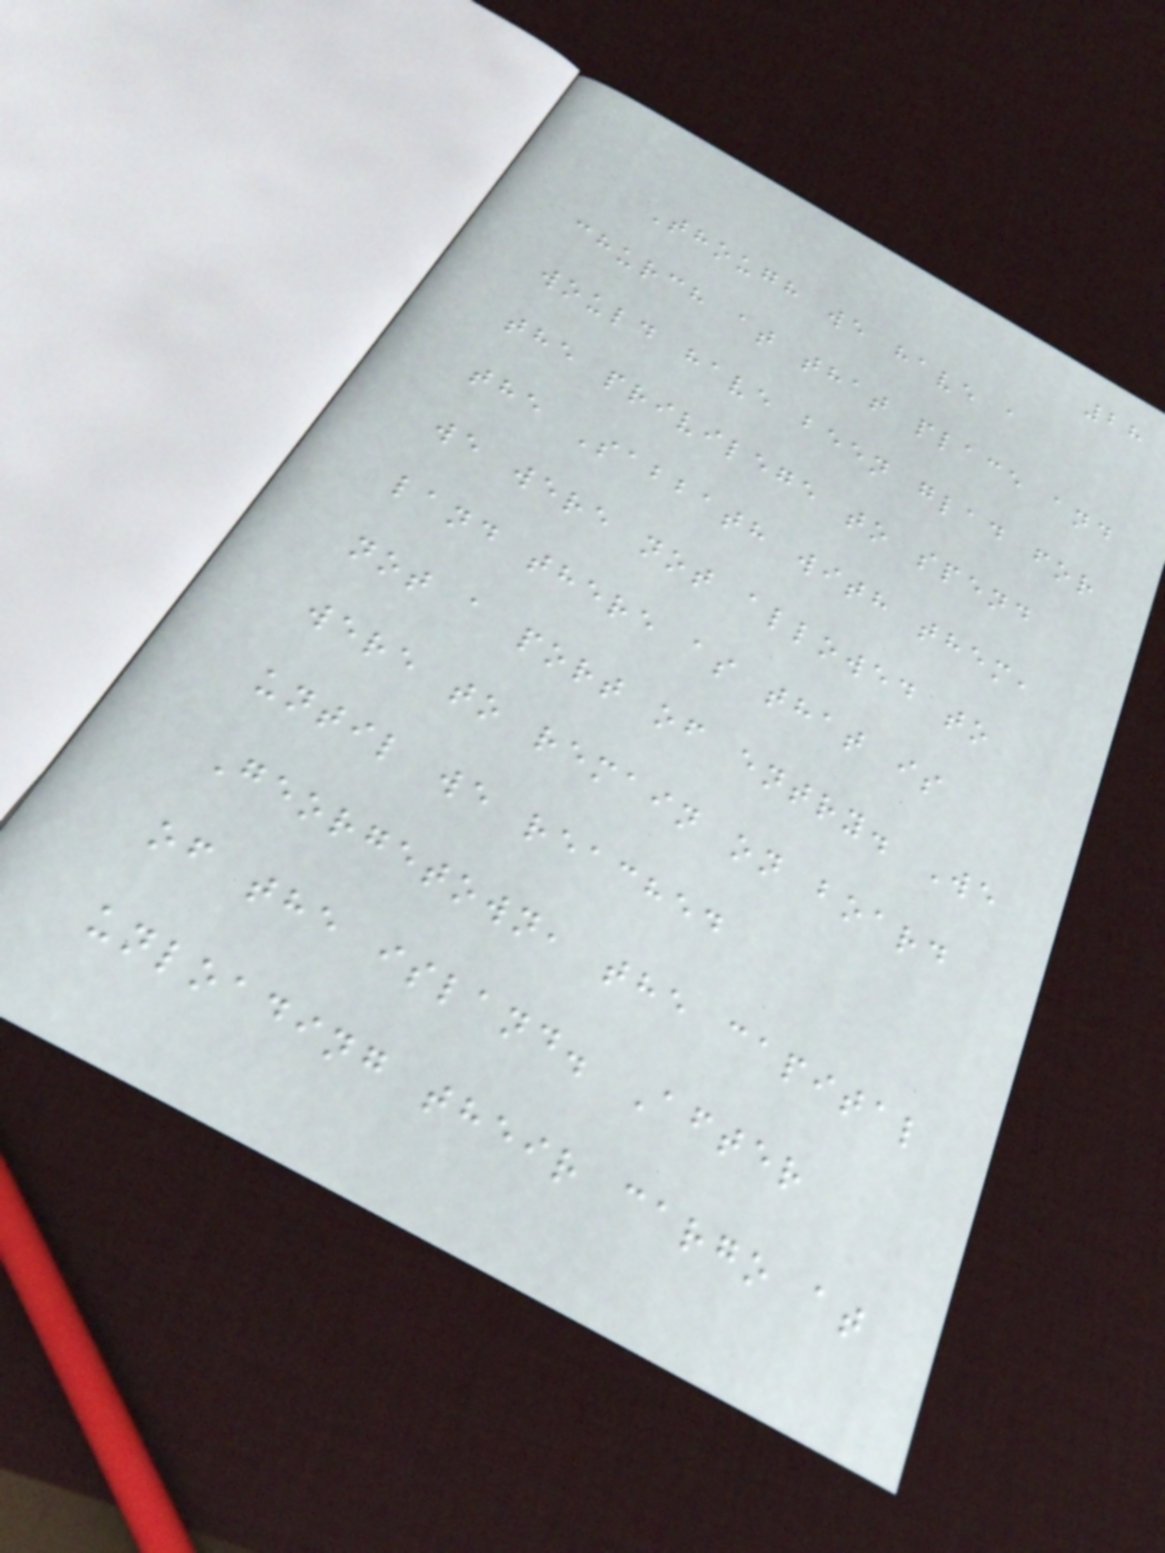28
Though we have a
church at that place and
would have been glad for
the privilege to spend
the Sabbath with them,
we were not allowed to
land there as that is
not a port of entry. We
were to remain on board
until we reached
Georgetown, the capital
of the island. After
unloading their cargo at
